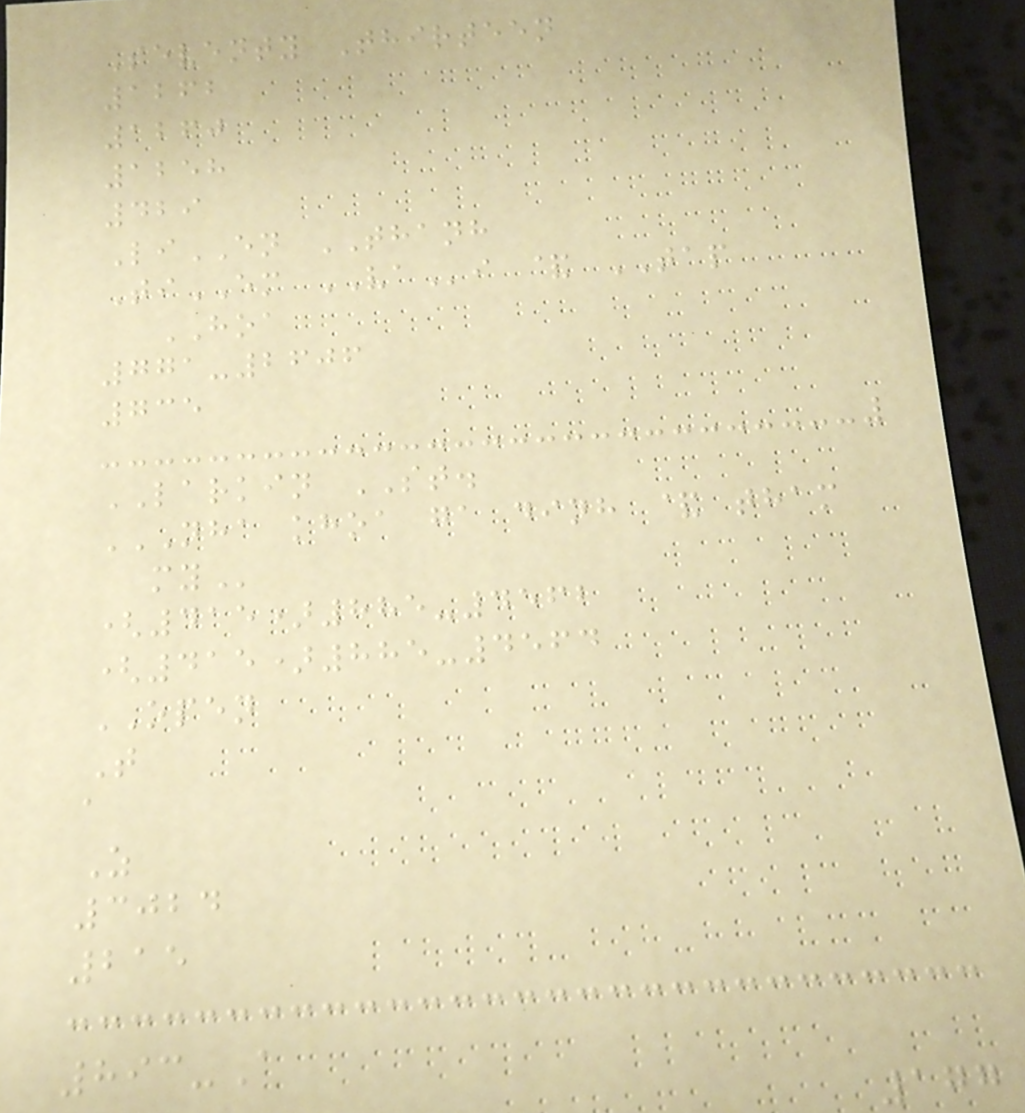Seventy Thirteen
1262
1260
1258
429
LiEN THANH
TiEM VAi & TAP
HOA
771-2606
735
LARKIN ST.
NHA KHOA GA DINH & THAM
MY
(415)885-4562
(415)885-4564
OPEN
T
a
Z
3024
215
893-A
177
